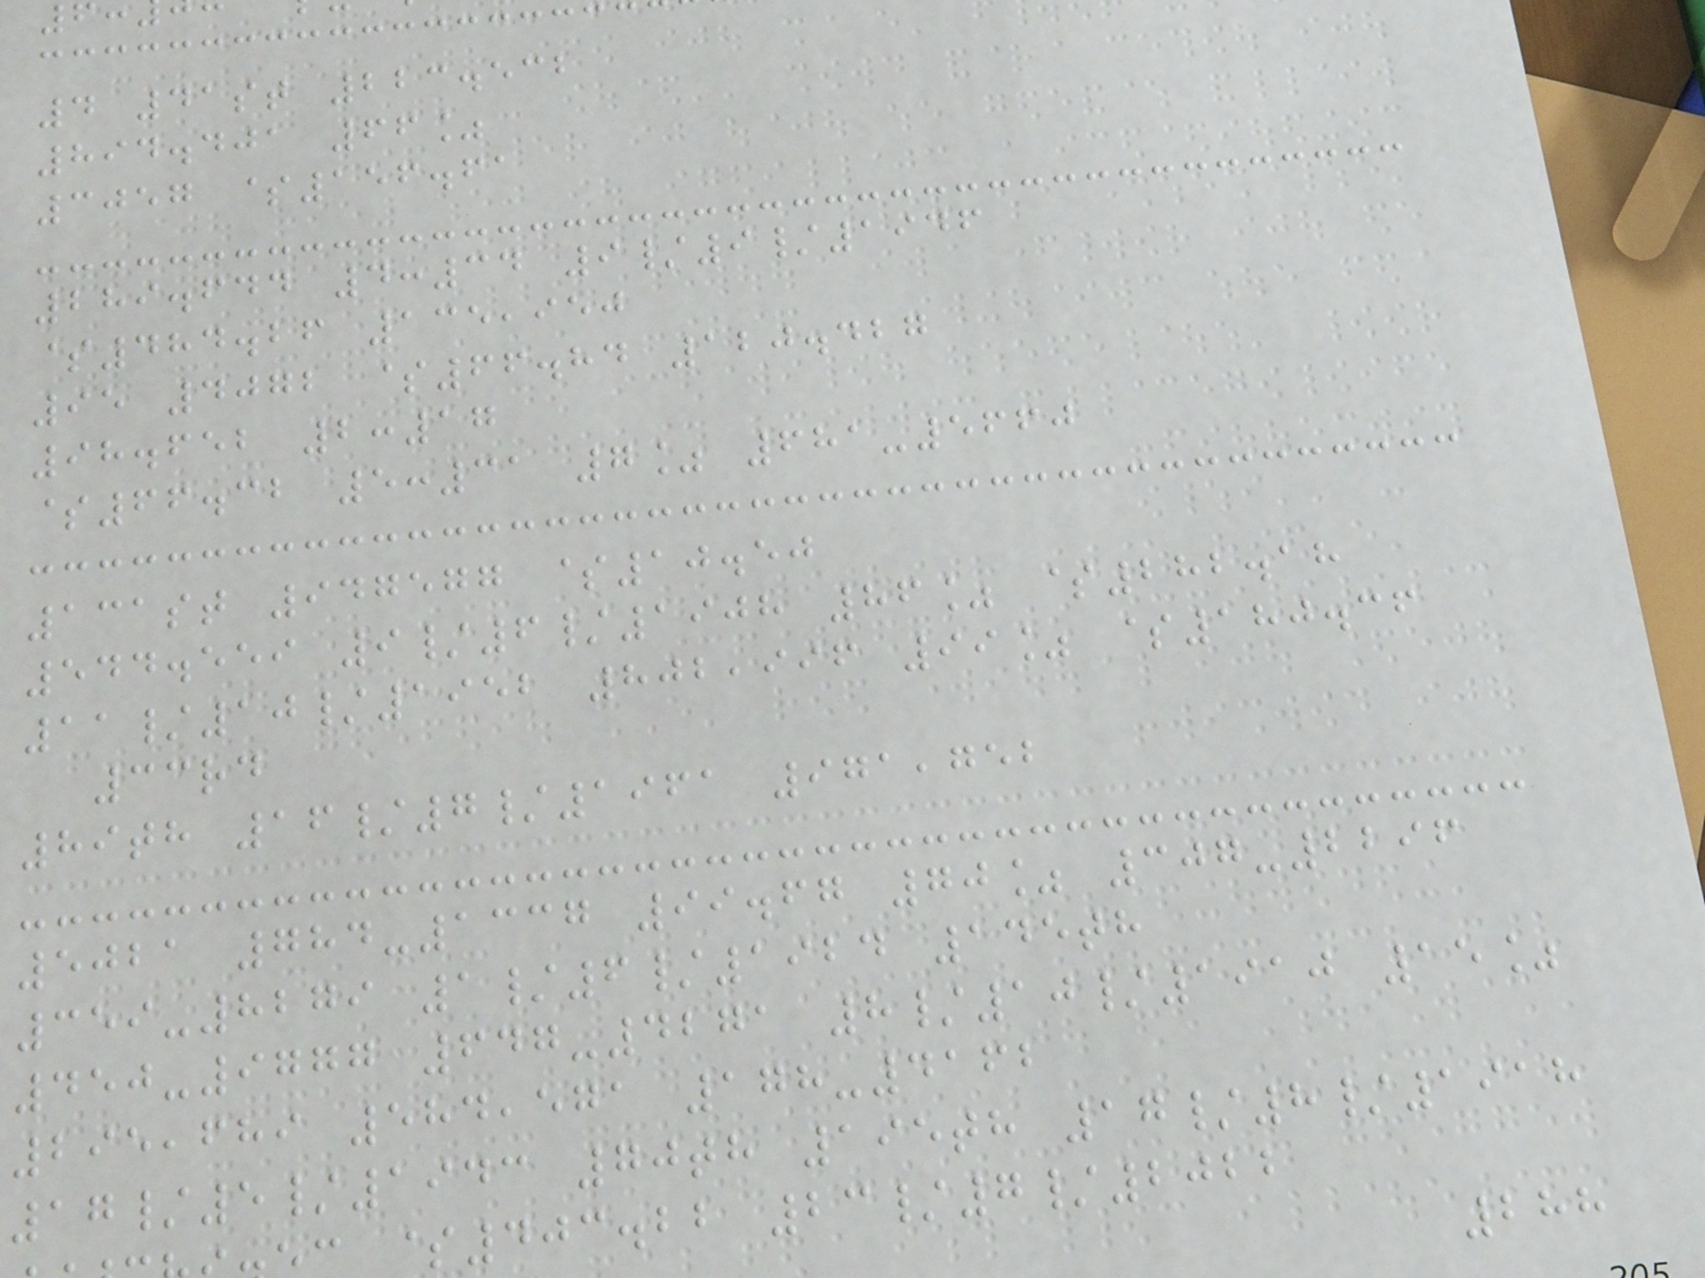4 41st 223.532
894.401 66%
3057 $156.61
289.644 4:34 9/9/1946
$484.26 135,950
95 4072 $66.84 120.427
98.652 2:17
$66.32 5:31 7% 681-5660
131st 947577 $10.50
544.559 9/6/1908 86% $282.18
11/10/1952 802,996 99% $180.36
33rd
89th 16/7/1961 971,752
5021 784-1337 99.67 70% 307-2296
359-8279 1/6/1924 145th
450-9777 647-4271 8/10/1910 15%
295,689 584,571 178-4162
17/5/1943 70th 195th 17/8/1918
$403.22 23/7/2022
288
